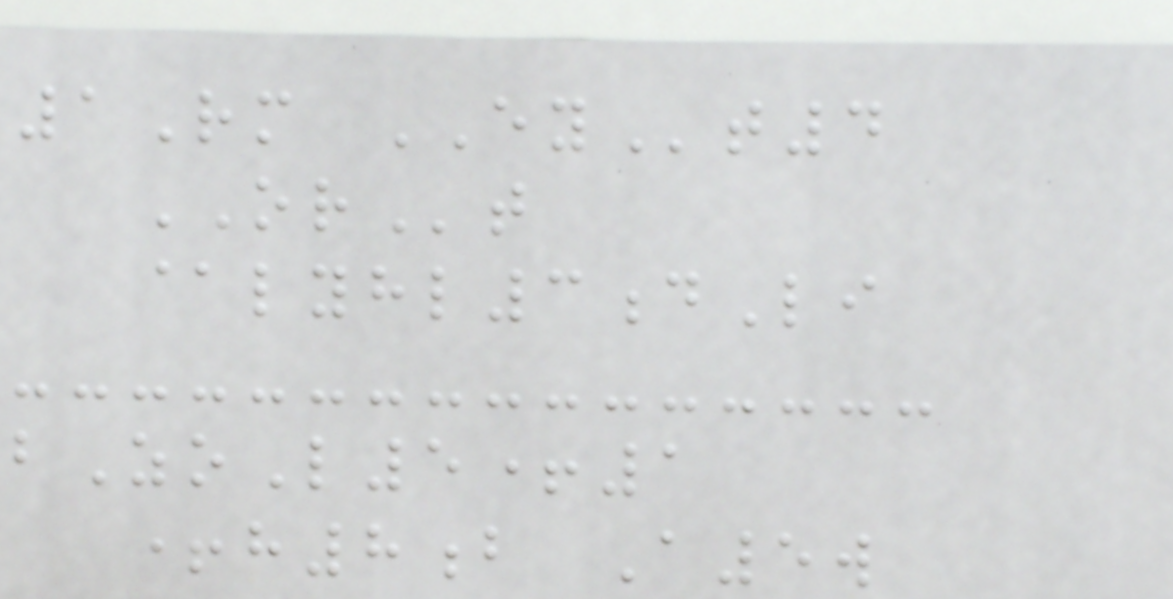1Rm EYt4
ORt
@lyhl3dLi
bZoL5+1
+h8b A5w
